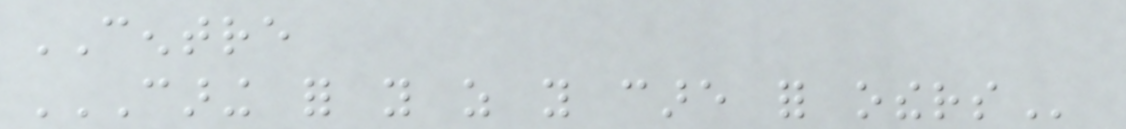CENTRE
CARING FOR YOU AS YOU CARE FOR OTHERS
